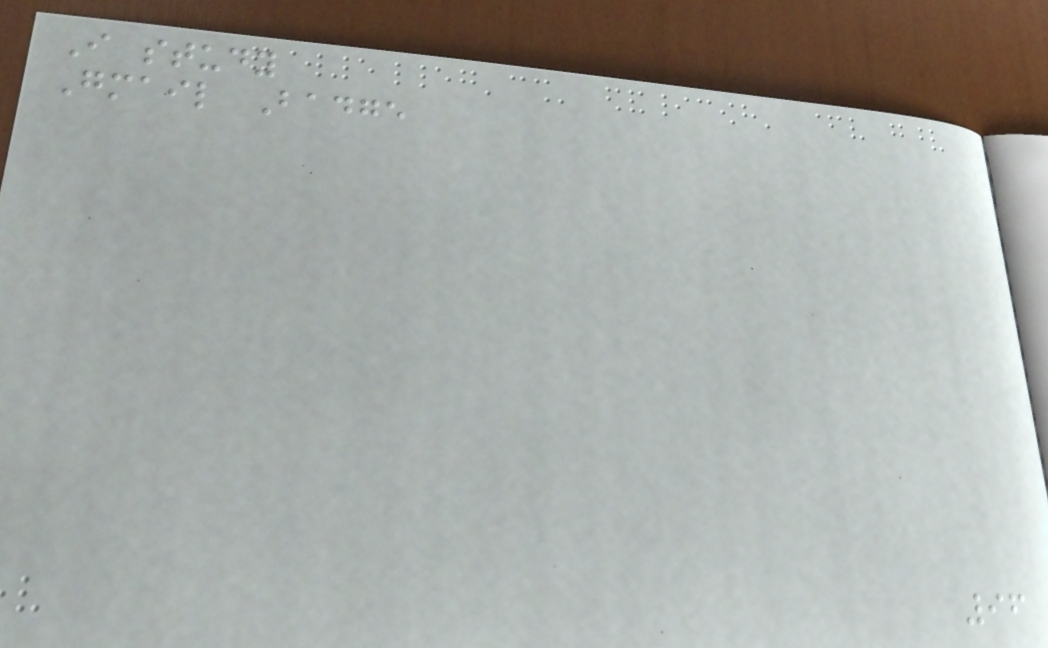I study
Gmail Badge
96
